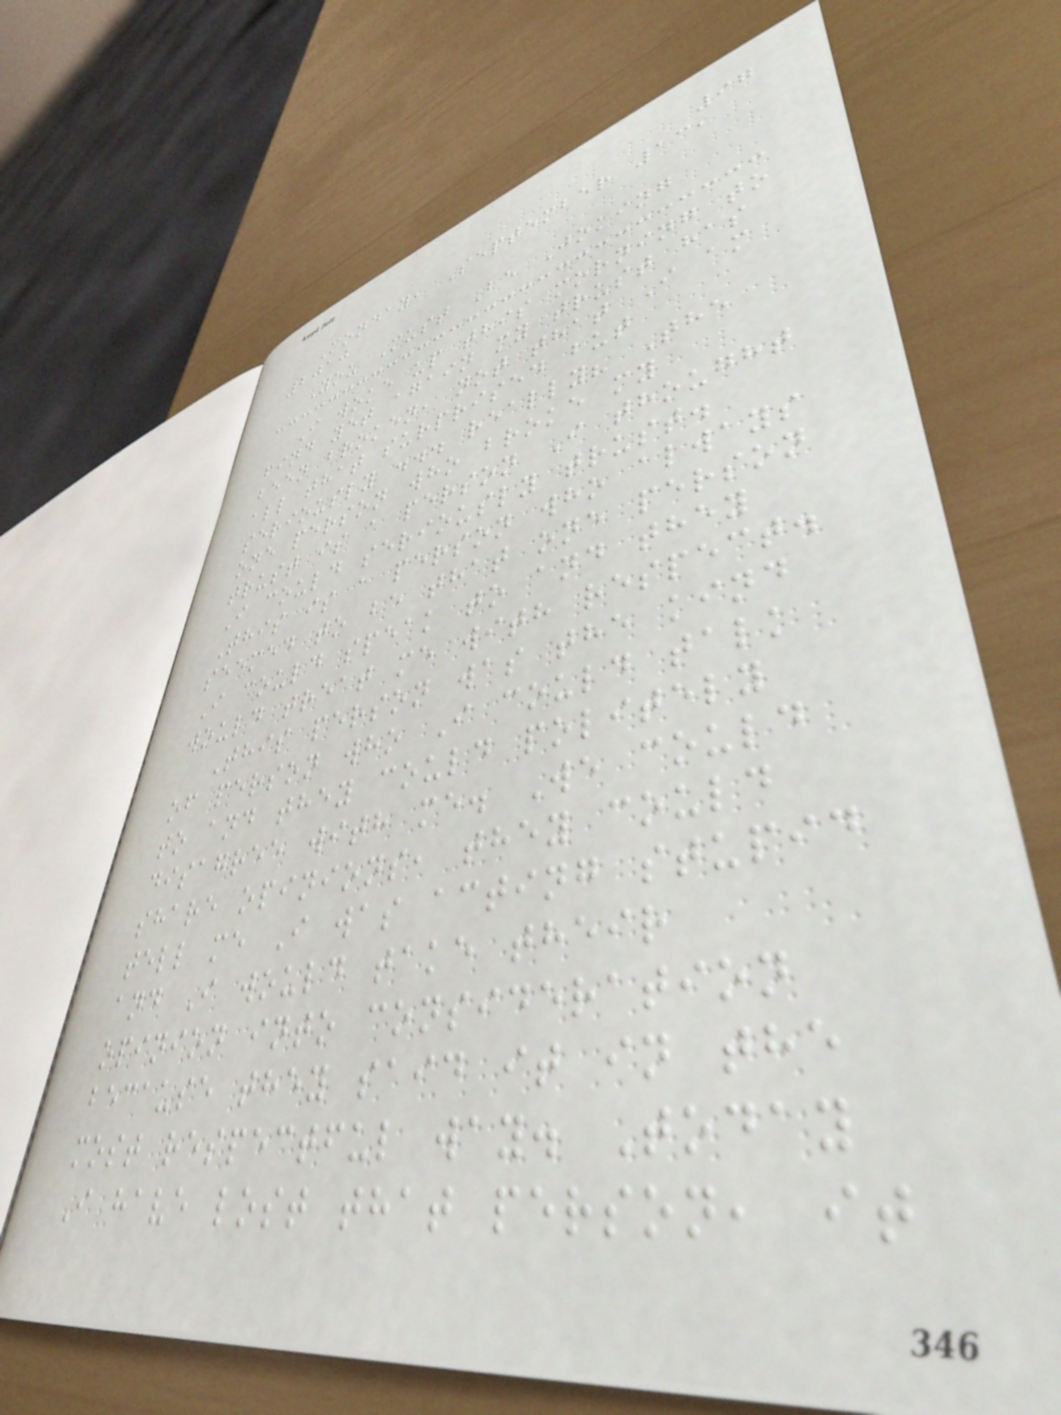97
Monday, September 13,
2010
You Must Be Joking
I woke up this morning to
find yet again my trust has
been broken, not that I am
all that surprised but
seriously ... really? The
one person who broke my
trust is a person I thought
I could seriously trust.
This is a person who always
seemed to be that one person
I could speak to and they
would treat me with respect.
This person was the kind
of person who I could talk
to and they could politely
disagree with me. We could
share opinions, they could
tell me I was acting stupid
and I would take their
opinion into consideration
because they said it in the
most respectful way. Today
I have lost that person, it
